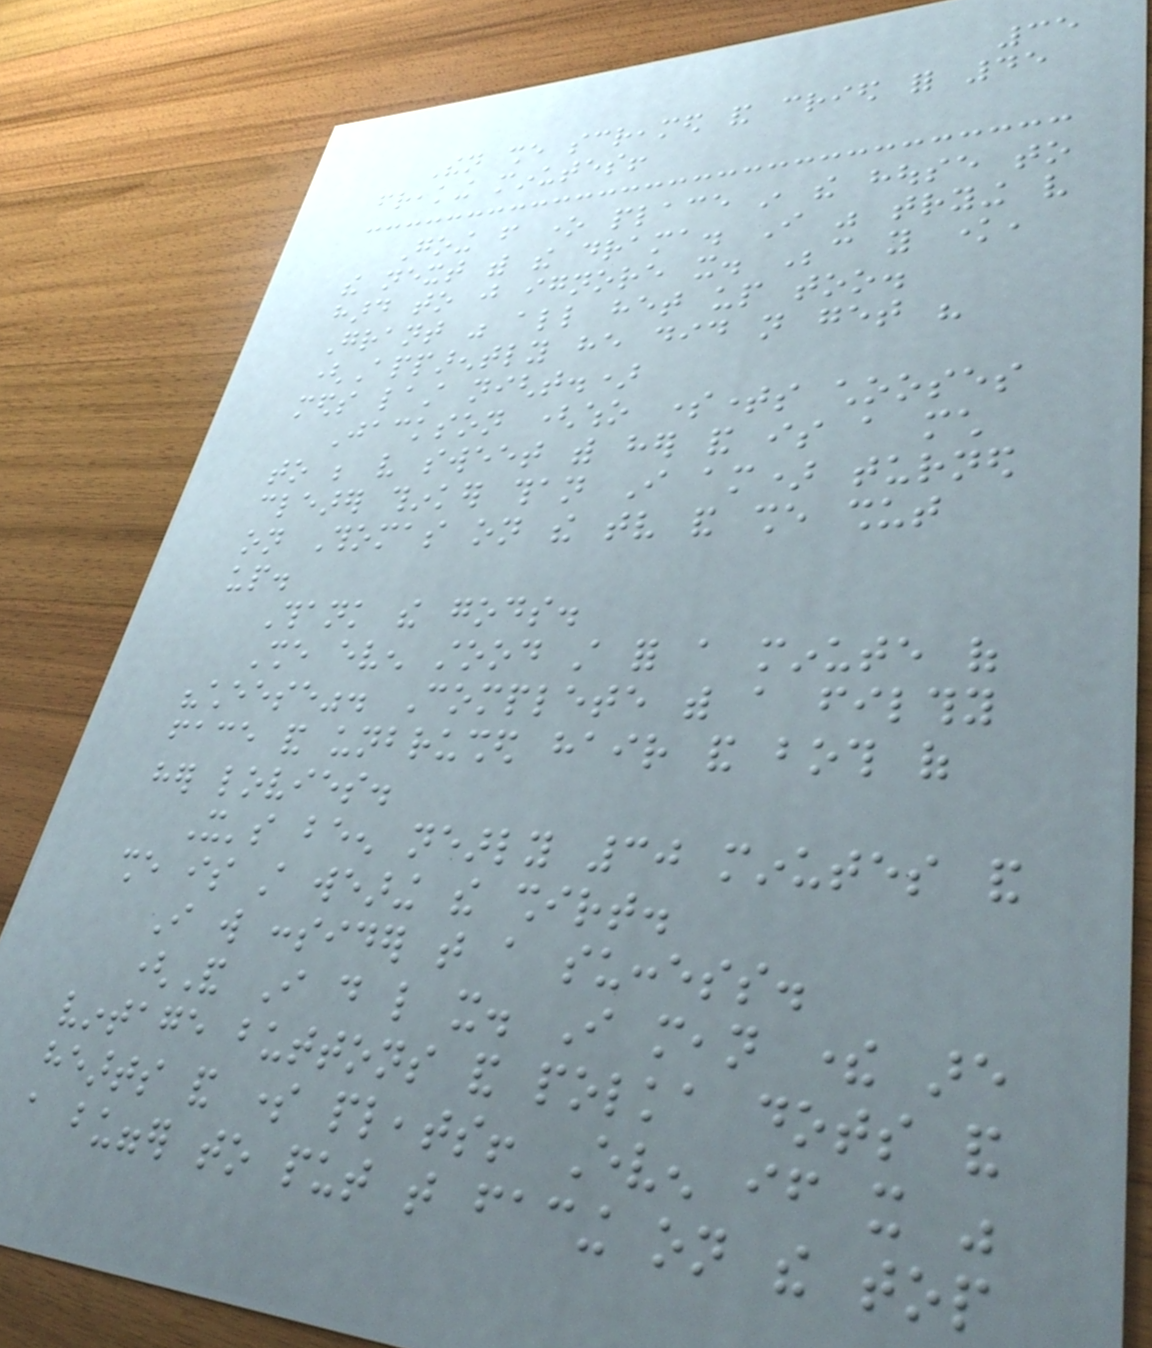35
Then she screamed and cried for 45
freaking minutes!
Going from one place in the house to
the next with the drama. I was trying very
hard to just ignore it. Because you know,
Grant was all het up too.
(Apparently he did not get his
meds last night.)
Jackson (who sometimes chooses
to be very sweet with her and is a much
clearer thinker than I am) turned
on Thomas on the tv and she shut
up.
Thank the gods.
She even stood still for a minute of
"cheese". Complete with a filthy
face and unbrushed hair and both of
her lovies.
It's been nearly 30 minutes and
she is still wearing the shirt.
I will consider that a success.
(And I do like it. I mean there are
vintage buttons and polka dots and
hearts and some pleats! Even if it was
a bugger to put that facing on the top
